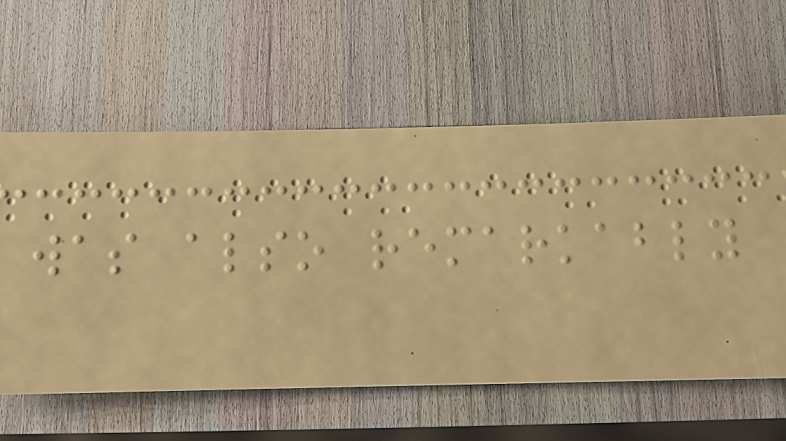was also remarkably
